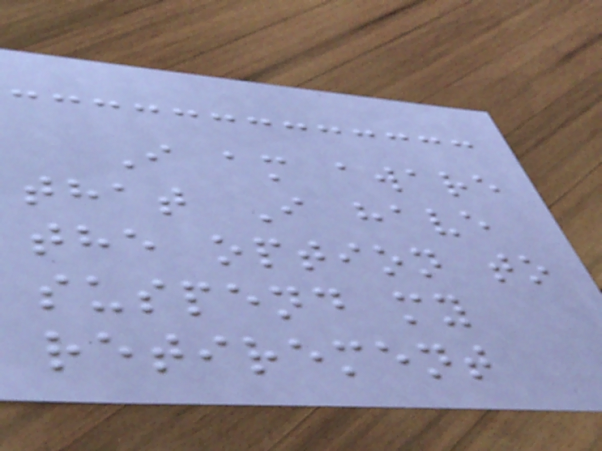I am aware
that I have
the option to
suspend my
retirement
